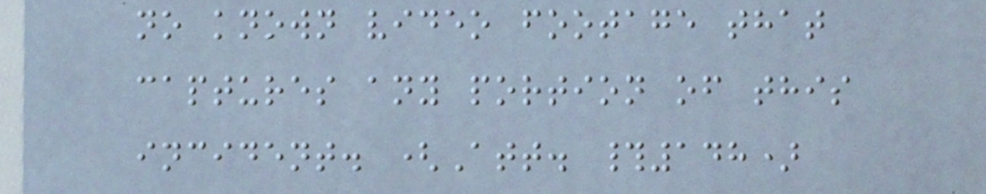no known video footage that
captures any portion of this
incident. (Att. #148)
